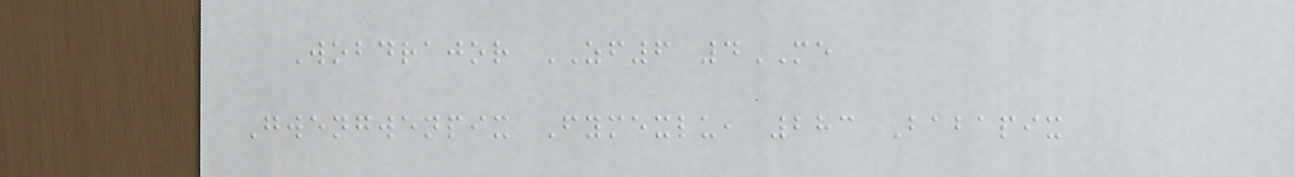Wobdrajor ZF6 4ME
Gwengwenpix Fymexlu, 283 Babapix
